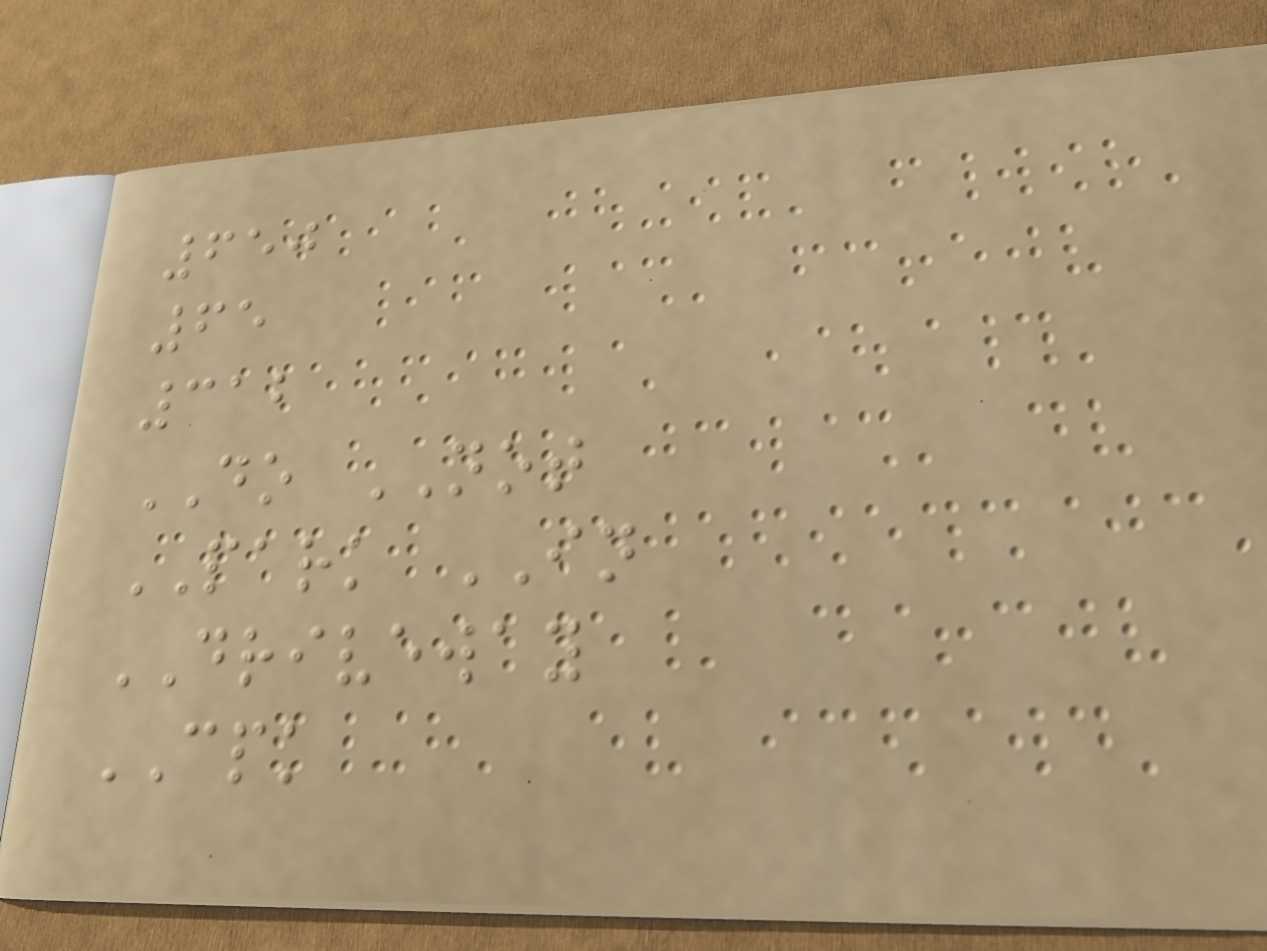650
65
312
DO NOT
PARK IN
DRIVEWAY
CPK
